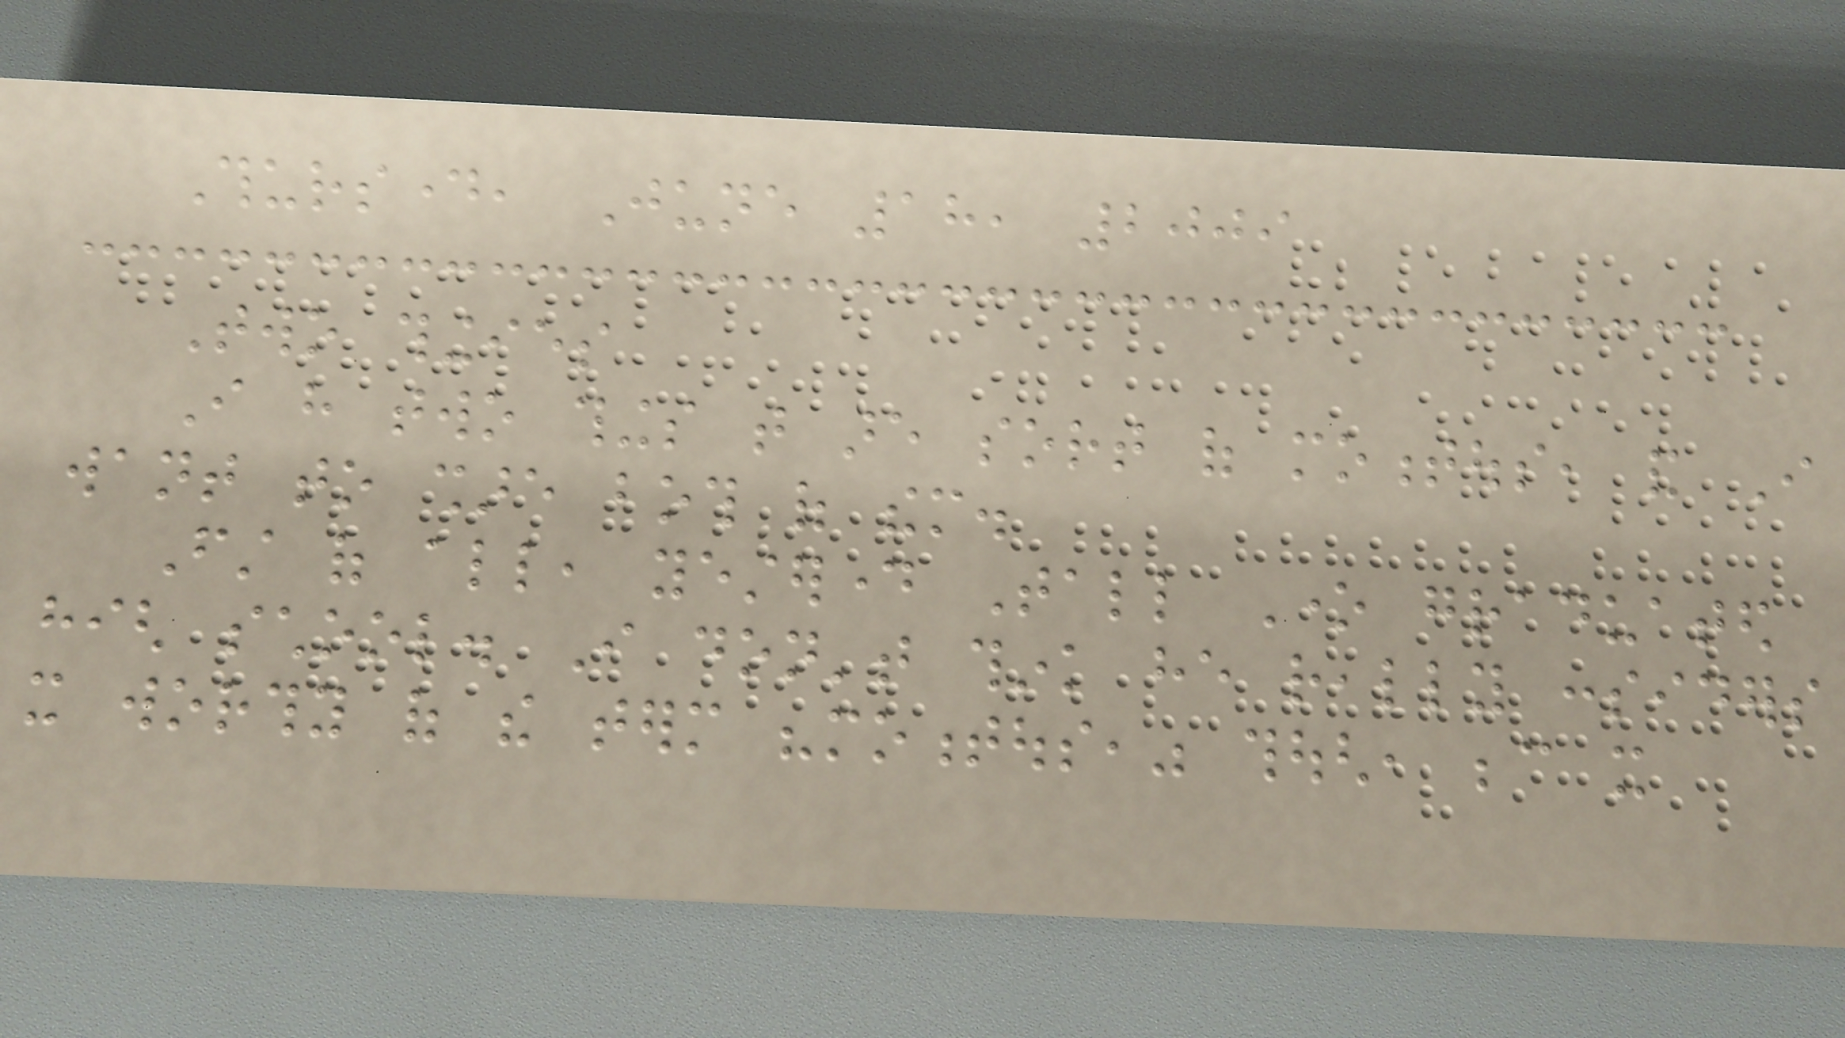Thursday, June 18, 2009
Two thingies
I have two things that are sort of momentous, and I
want to share both of them.
First of all, yesterday Tall One graduated
high school. I don't think he really considers
it worthy of the term "momentous," though, because it
